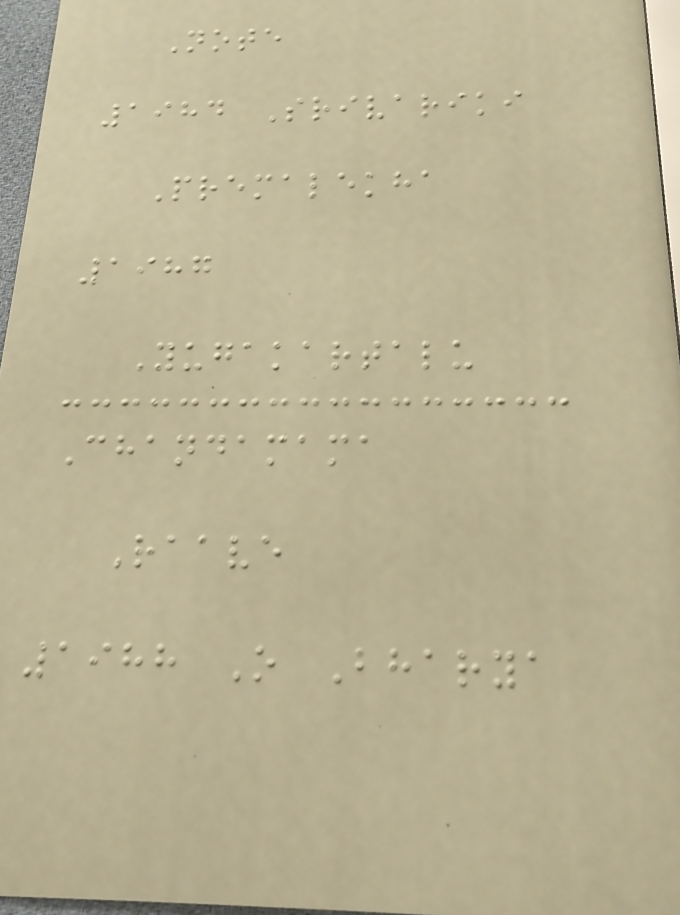Note
1984 Srivariki
Premalekha
1987
Yugakartalu
Chandamama
Raave
1988 O Bharya
